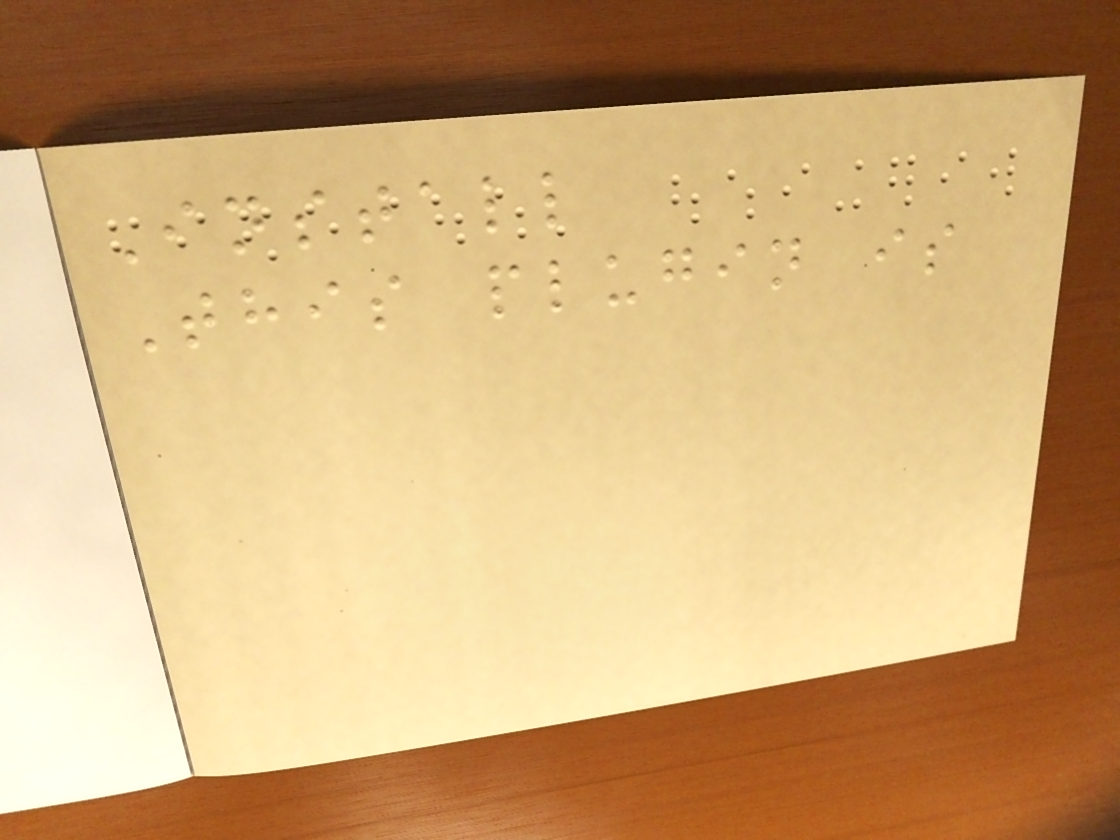Install
This plugin is
